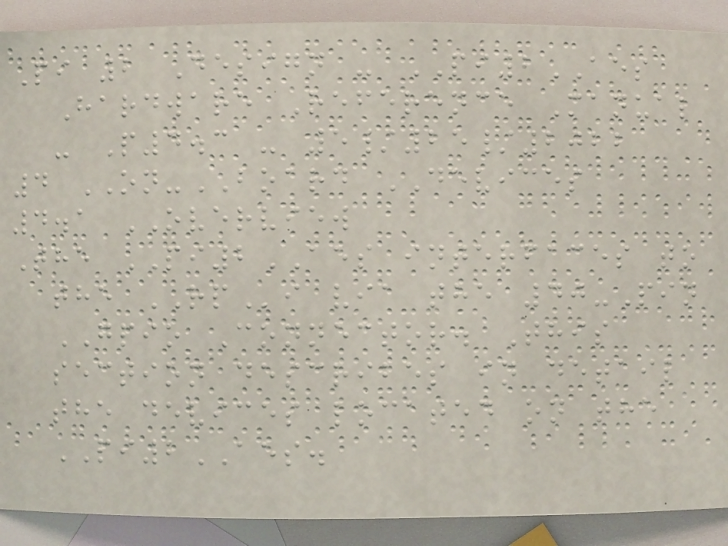Pi 2 Design - PI2AES
Hardware Reference Manual
- P4.3 - 5/25/2022
4 ON-BOARD DEVICES
4.1 OVERVIEW
The PI2AES interfaces to
the RPi via the 40-Pin
GPIO Connector. This
section describes in detail
the devices located on the
PI2AES.
